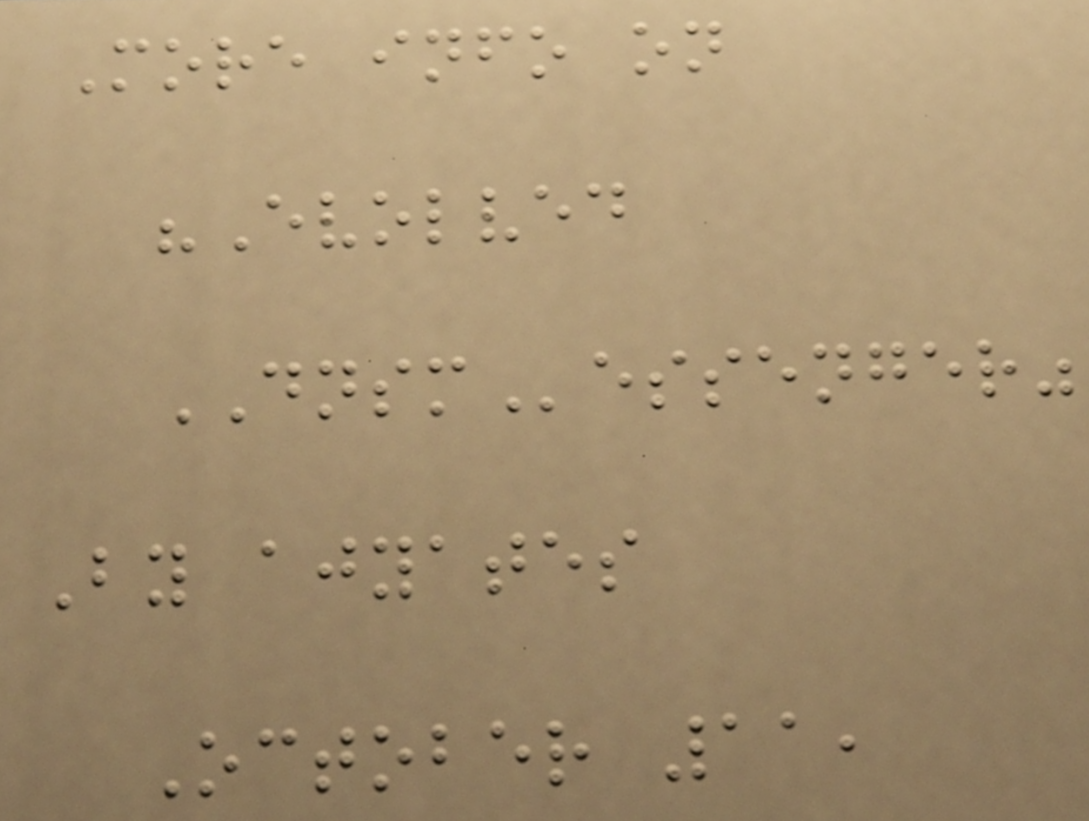More info on
"Evolved
DNSMessenger"
By ajyates
October 11,
